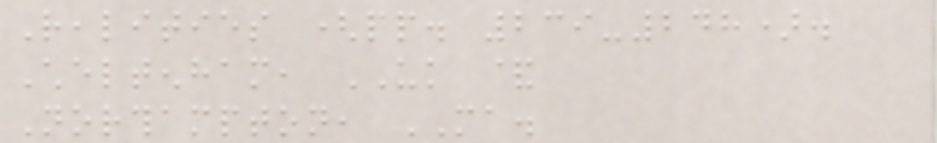Realities (pp. 239-248).
Cheltenham, UK &
Northampton, MA.
